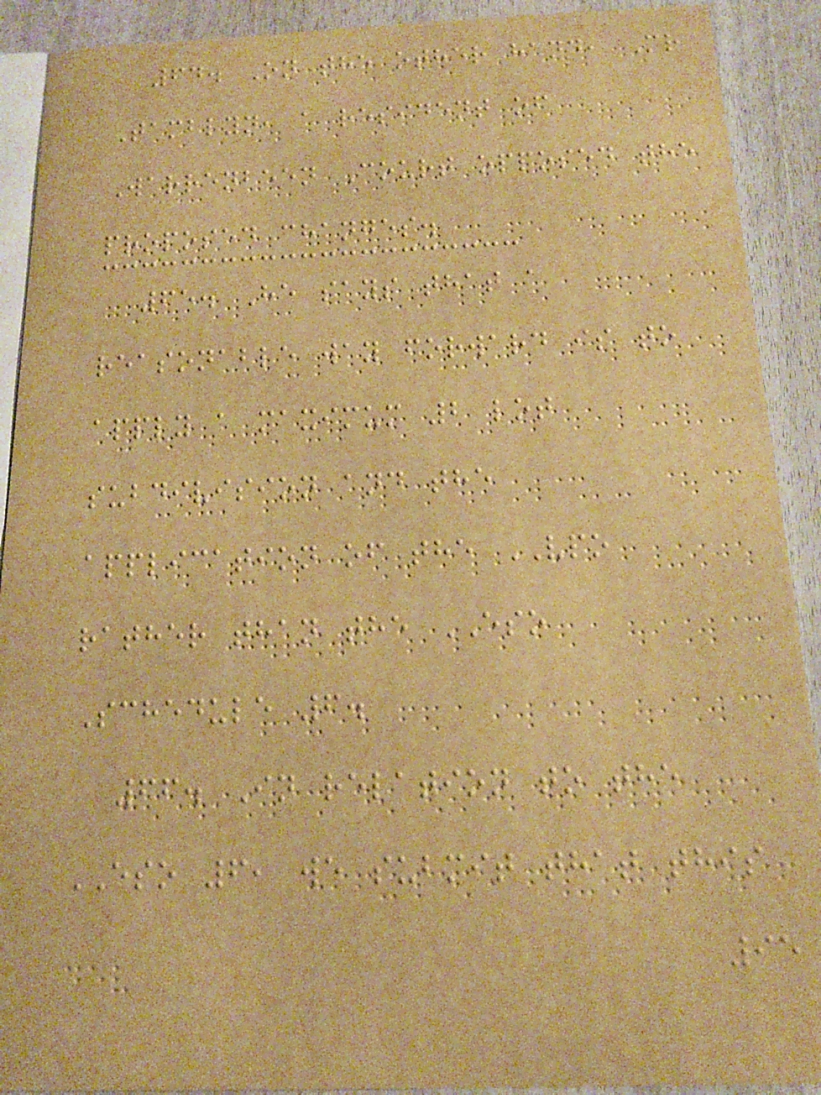64. On the other hand, Mr
Tamblyn, a resident of
Warrenbeen Court opposed the
proposed changes.
65. He says that a
reasonable way forward is to
apply a maximum 2 lot
subdivision and the
application of the VPO
rather than the ESO
Schedule 6.
66. In relation to the
ESO 6, we submit that this
95
